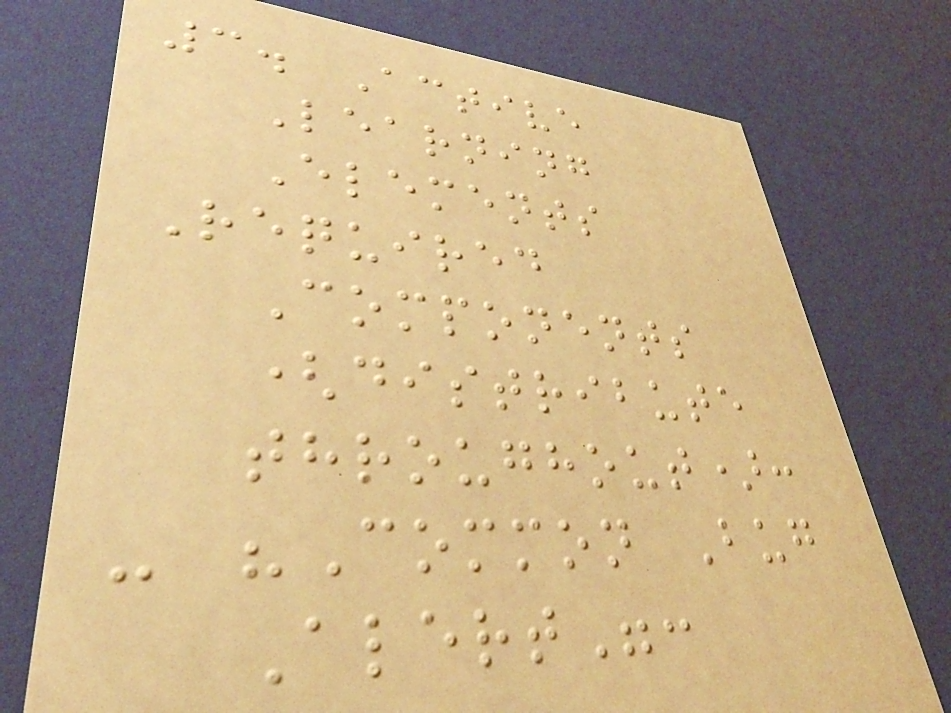3. Active
Learning
Elements
Required
Components
(distribute
throughout):
- "Common Bug
Alert":
